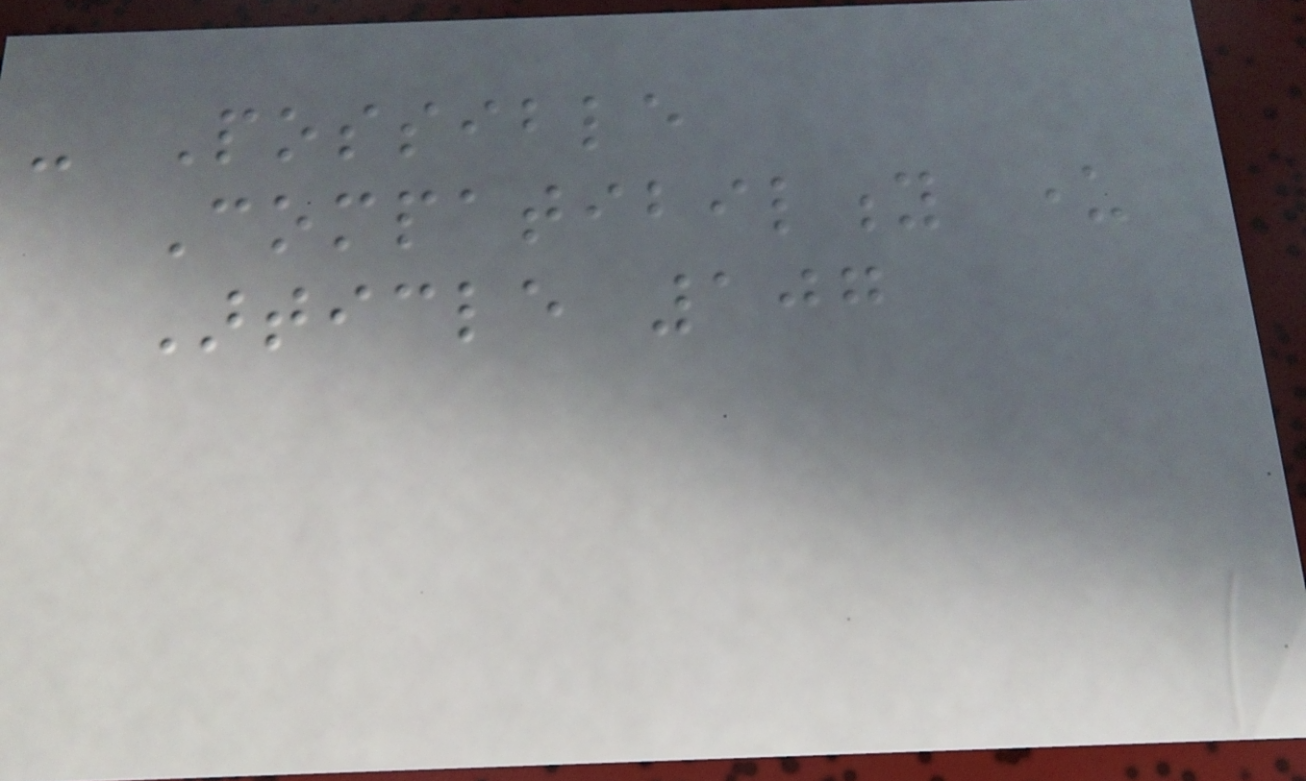- Possible
Compatibility under
Article 107
